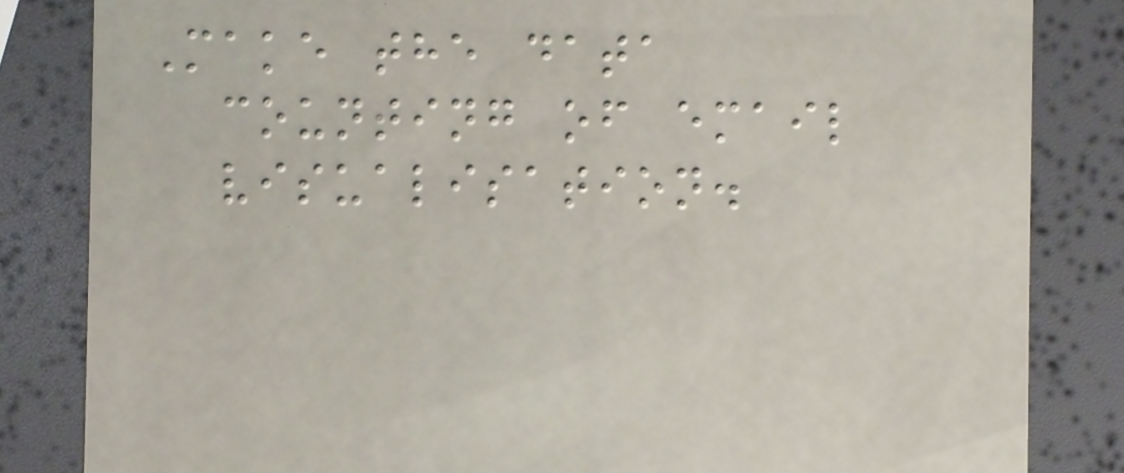Make the data
counting of email
visualisation.
